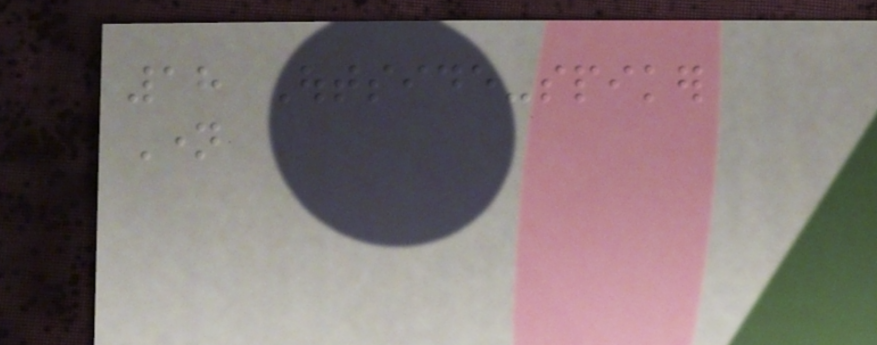18 Outside-spiker
Name
